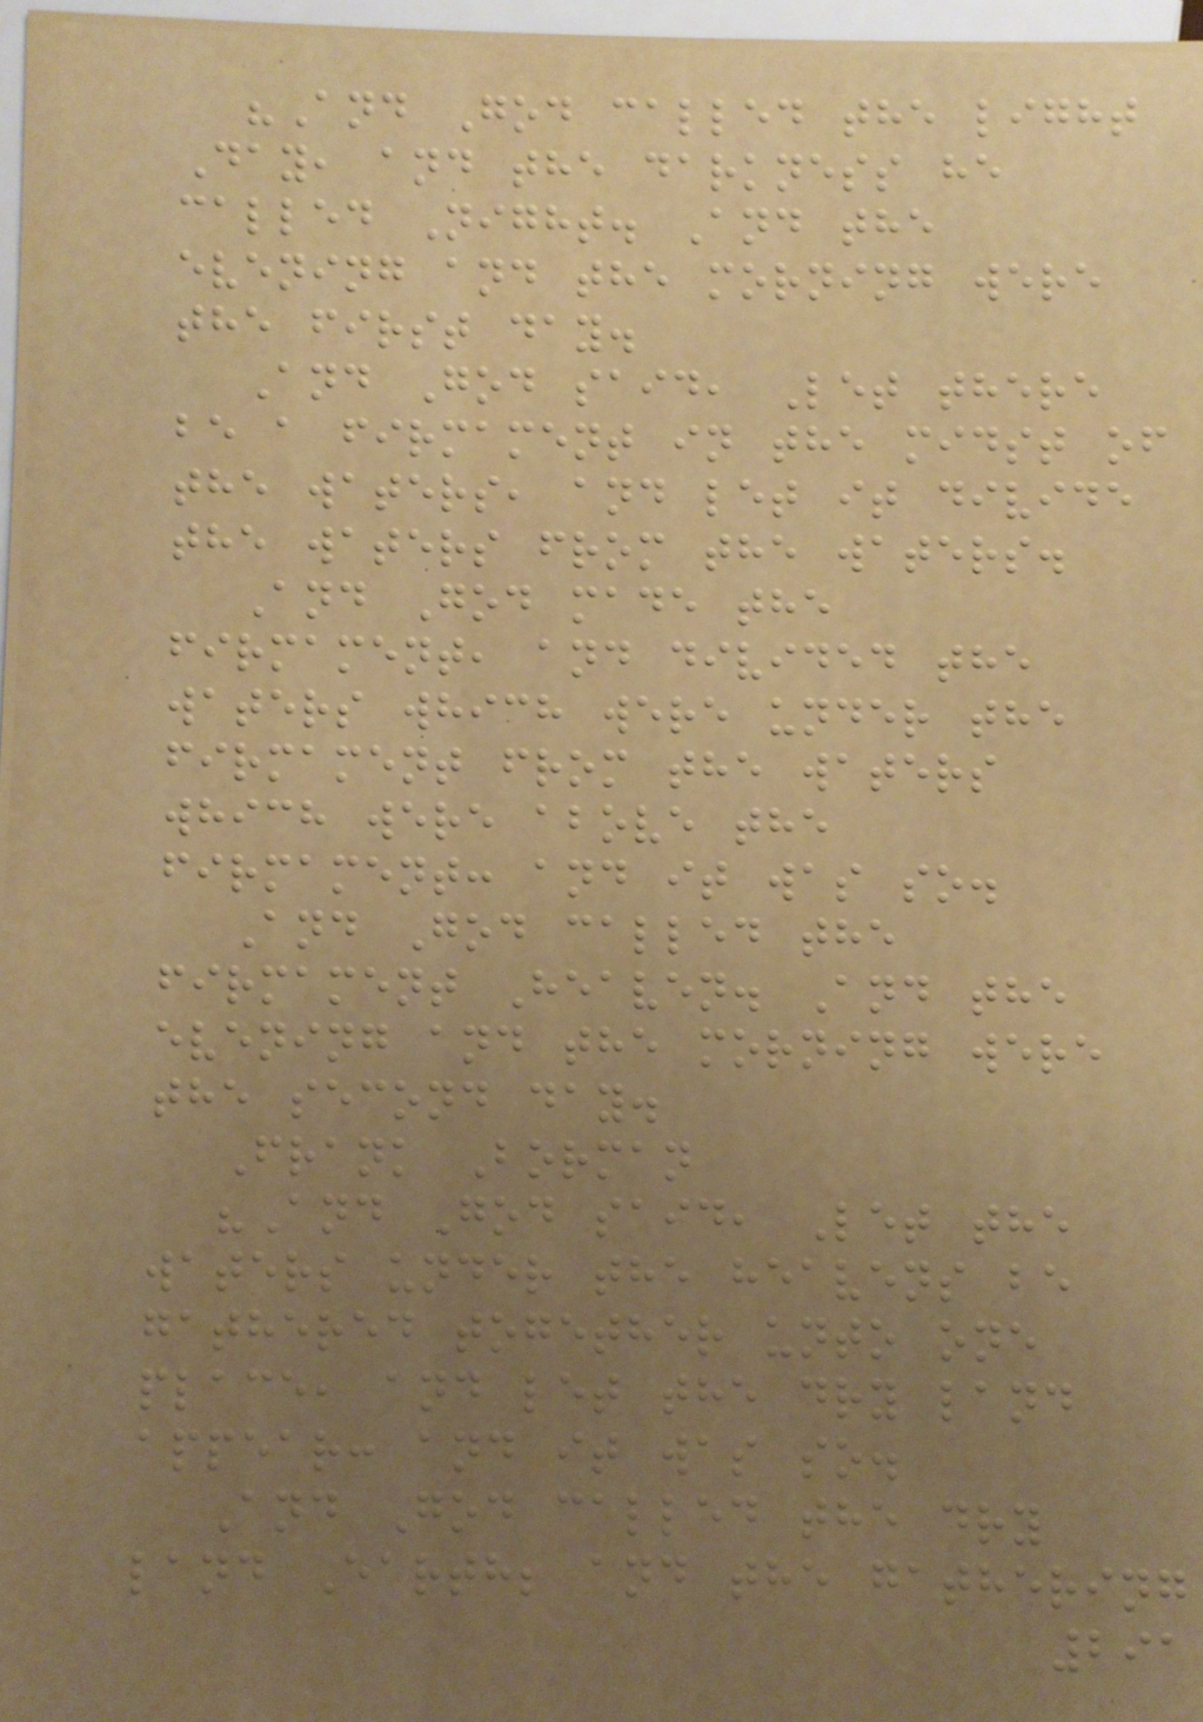"And God called the light
Day, and the darkness he
called Night. And the
evening and the morning were
the first day.
And God said, Let there
be a firmament in the midst of
the waters, and let it divide
the waters from the waters.
And God made the
firmament, and divided the
waters which were under the
firmament from the waters
which were above the
firmament: and it was so.
And God called the
firmament Heaven. And the
evening and the morning were
the second day.
Frank Borman
"And God said, Let the
waters under the heavens be
gathered together unto one
place, and let the dry land
appear: and it was so.
And God called the dry
land Earth; and the gathering
291
